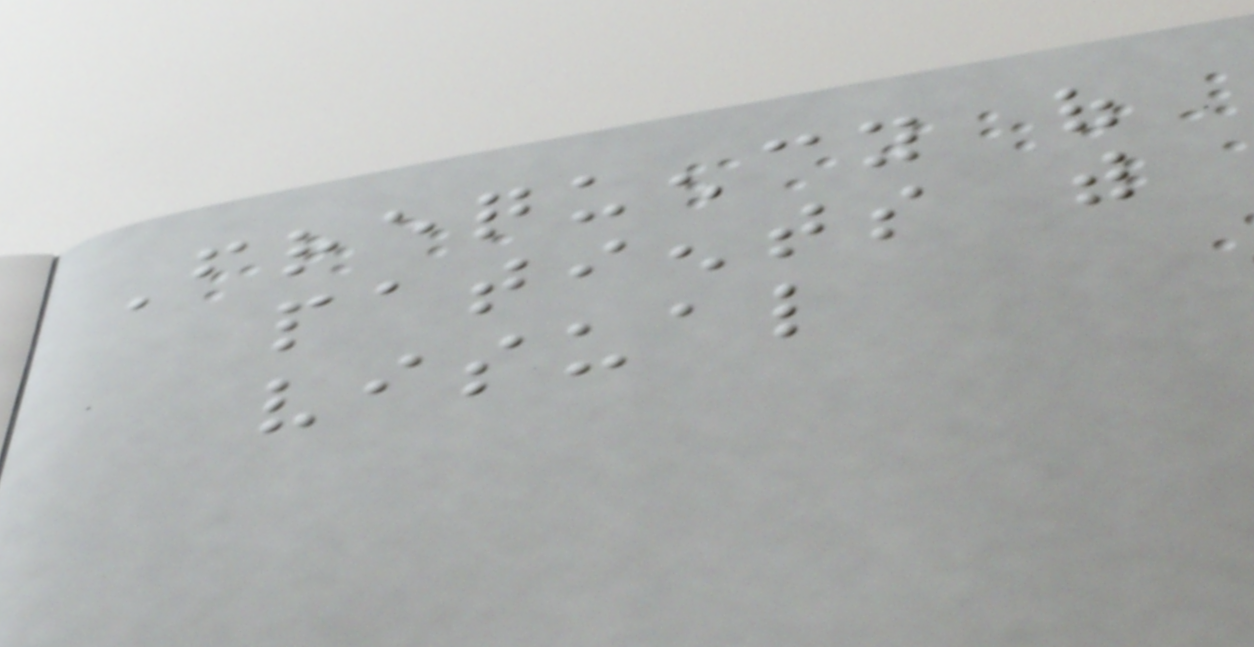Frequency of
patients with
visual
